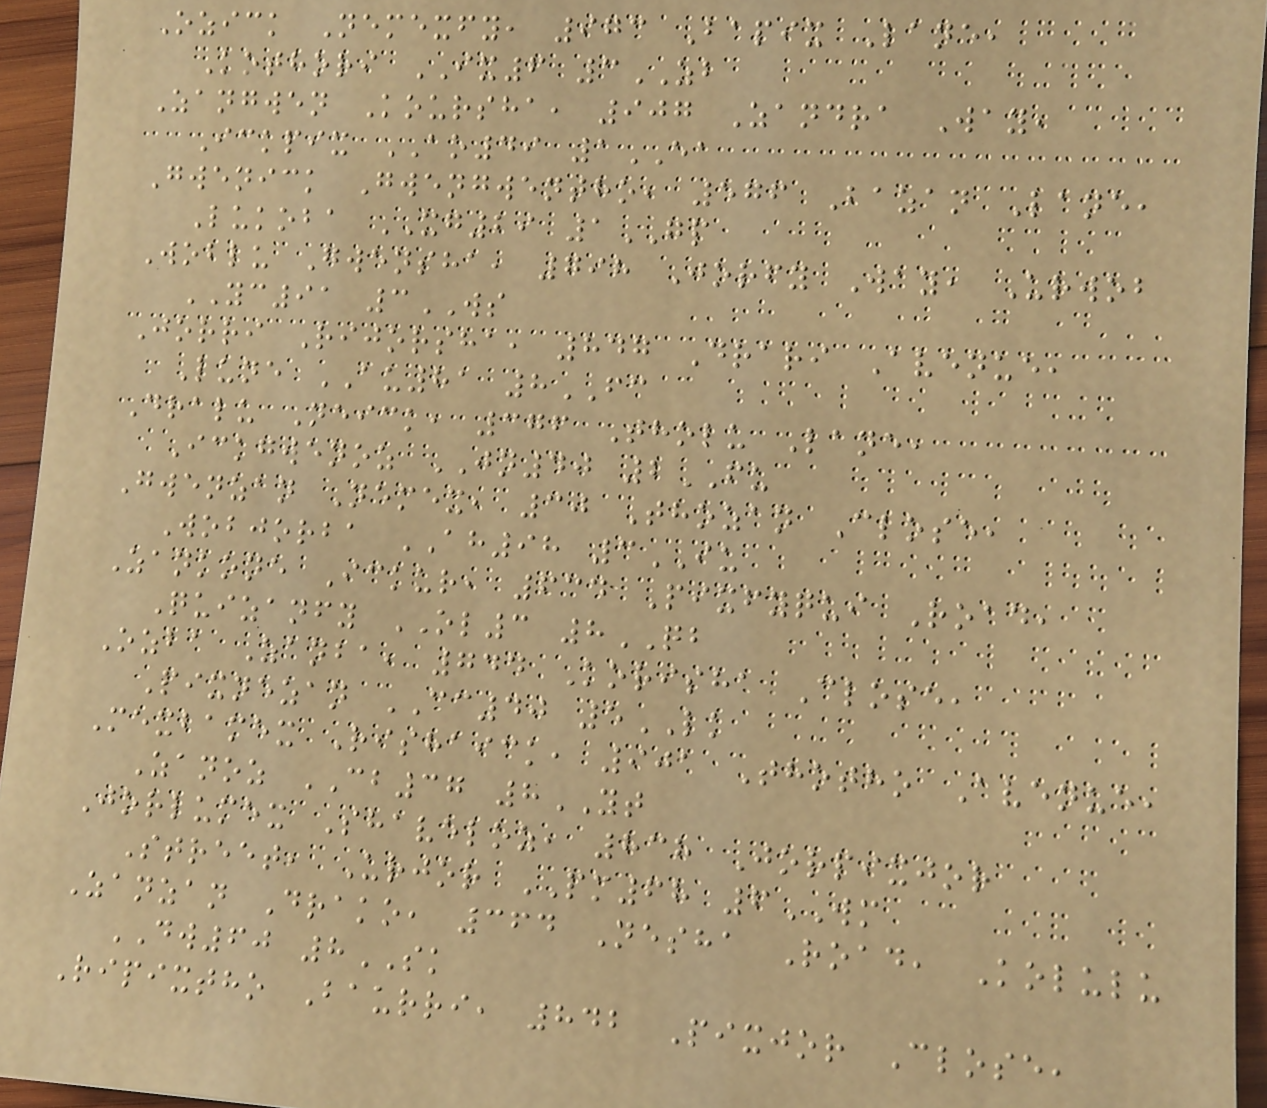Ozick Nemexfy, 973 Bapix Lane,
Kothori IX6 3ZB
Zangwen Koursha, 907 Zandra Way,
Ickpix AO49 1EA
Gwenick Gwengwentho, 576 Bazan Lane,
Lukoba XG29 1GP
Woblu Gwensha, 798 Jorfy Way, Urwob
YC91 3WS
Jorri Rijorsha, 847 Drari Avenue,
Lune AU81 8FC
Dralu Neick, 376 Tholu Lane,
Ickgwenoz JN40 2FU
Gwenzan Nemex, 30 Thozan Close,
Wobjorba AH98 3IU
Zankone Ickur, 634 Pixfyqui Road,
Quizanfy OL3 8QB
Ozba Zanba, 744 Korisha Close,
Pixnezan CC40 5LK
Mexbamex Rishaick, 901 Thotho Avenue,
Zanoz CB37 8YT
Jorlumex Shaveloz, 838 Jorpixjor
Street, Urjor PM68 6WM
Zanzan Drako, 364 Nesha Road, Kolulu
DW60 8SK
Ripixtho Baurri, 842 Pixjor Close,
